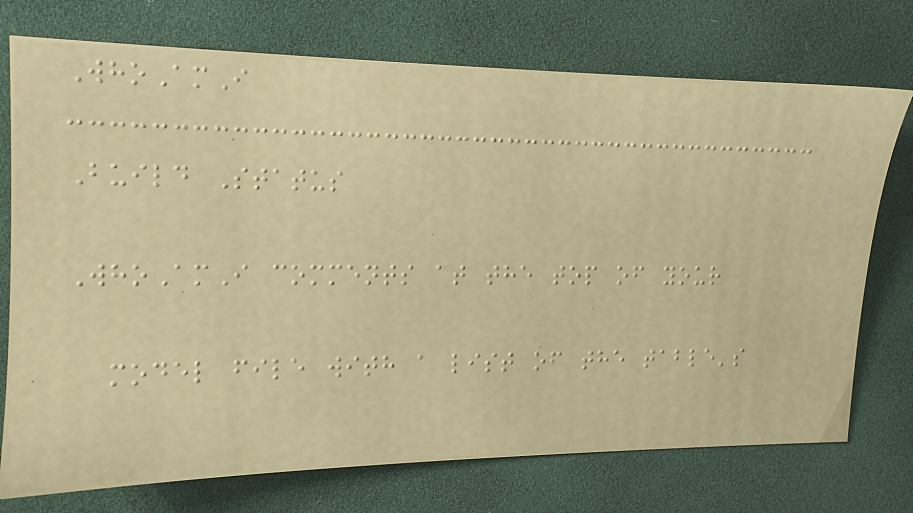WhoAmI
Build Status
WhoAmI comments at the top of your
model file with a list of the table's
